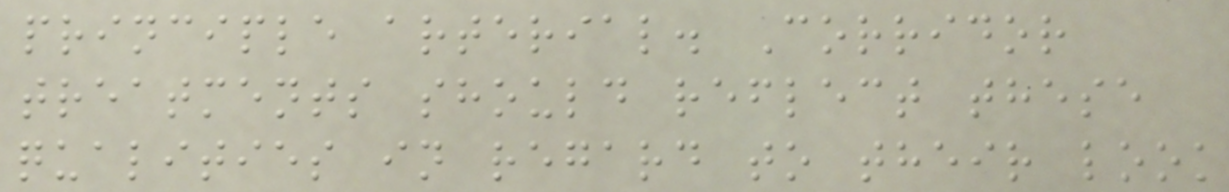principle arterial. Corridor
treatments should reflect these
qualities in regard to their look
